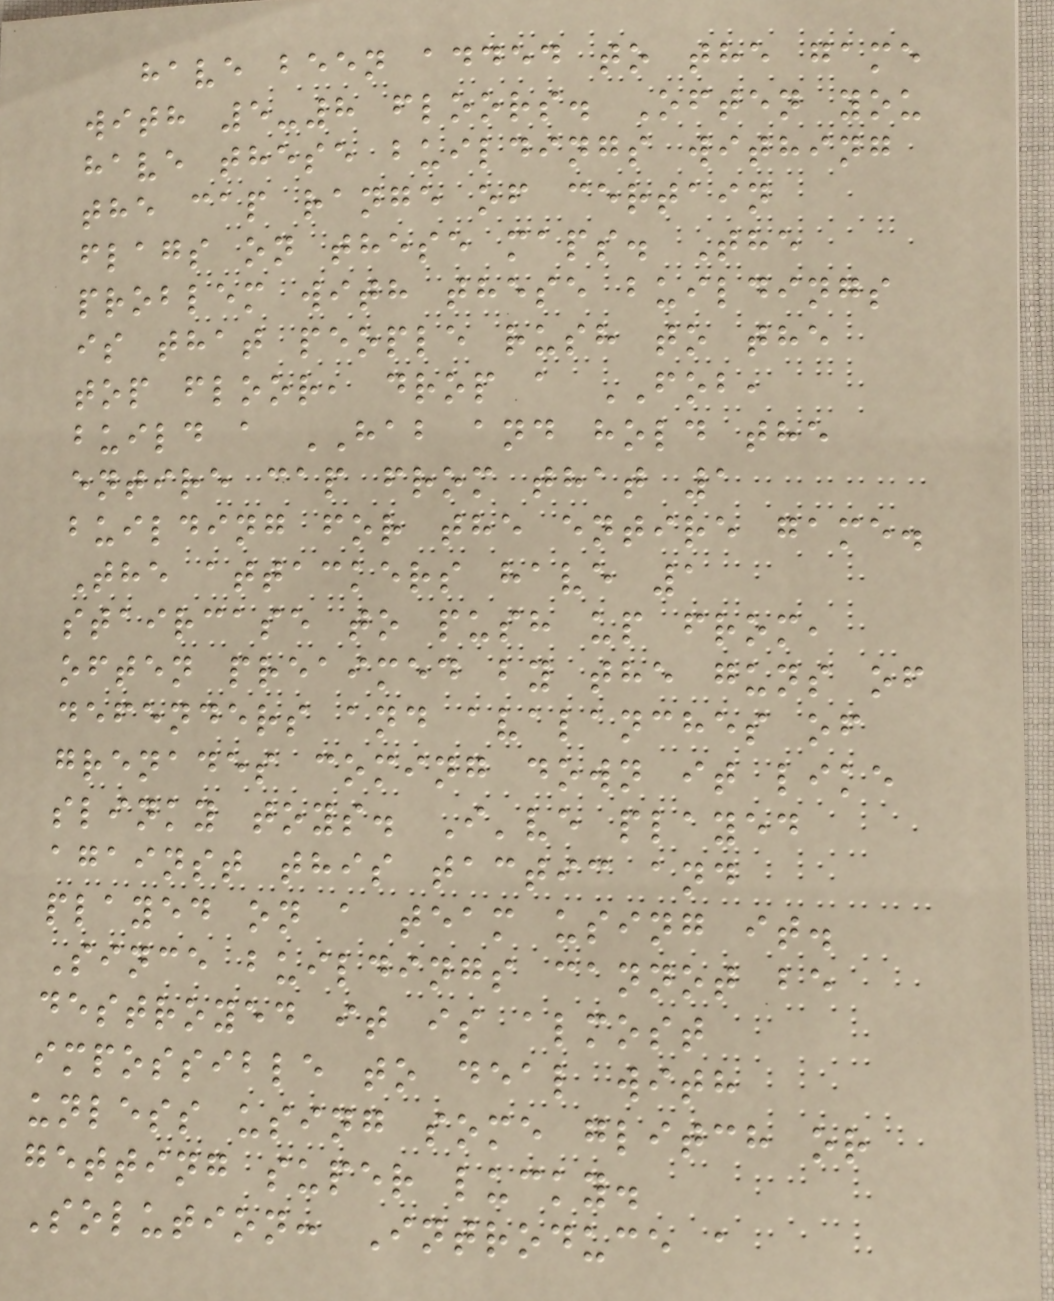have been added to the game
with 5-8 floors. Often you
have these buildings withing
the cap range of certain
flags on these maps. The
problem with these buildings
is that people rush to the
top floor, drop a FOB,
build a HAB and hold the
entire cap from that 1
building for the entire game.
The attackers have 1
staircase to push up from,
often preaimed by the guns of
defenders and avalanches of
grenades coming down it like
slinky toys. I've played
against this tactic and
played on a team using it.
Since buildings cannot be
destroyed it is almost
impossible to deal with
unless using some glitch or
getting super lucky.
Solution: Introduce a
